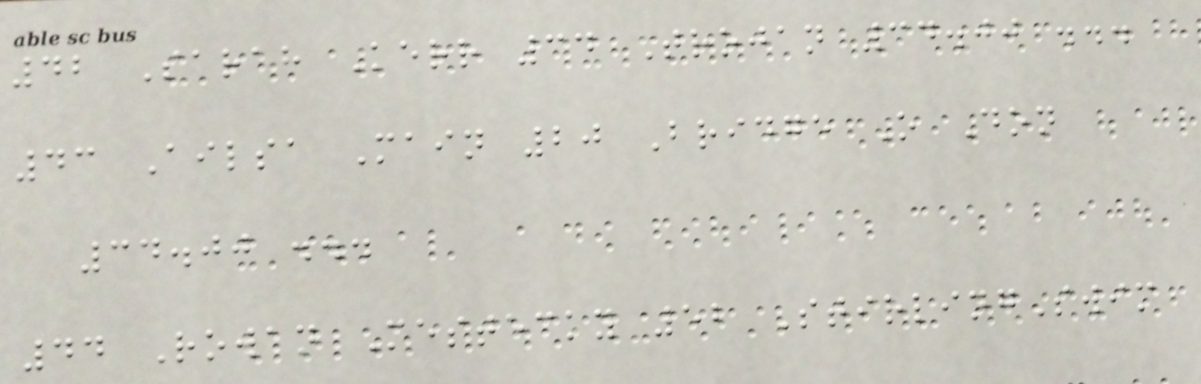42 Sarah Kerr 34 Trojan 34.00 ...
43 Ailsa Main 20 Bridge O Don
34.00 ...
44 Rowan Mestecky 52 StirlingSwim
